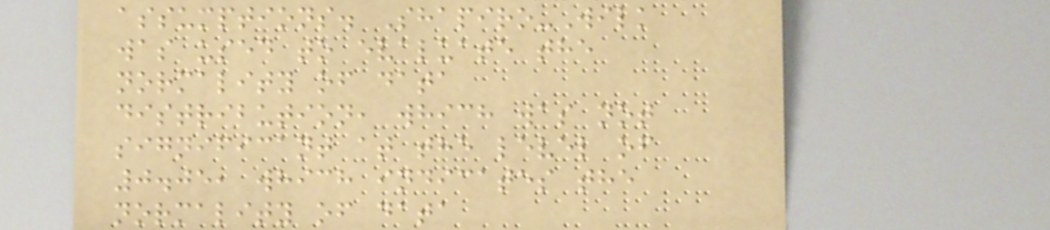assumptions. Shapiro-Wilk
was used to evaluate the
normality of data
distribution, which was not
significant at the level of
0.05, which indicates the
normality of data
